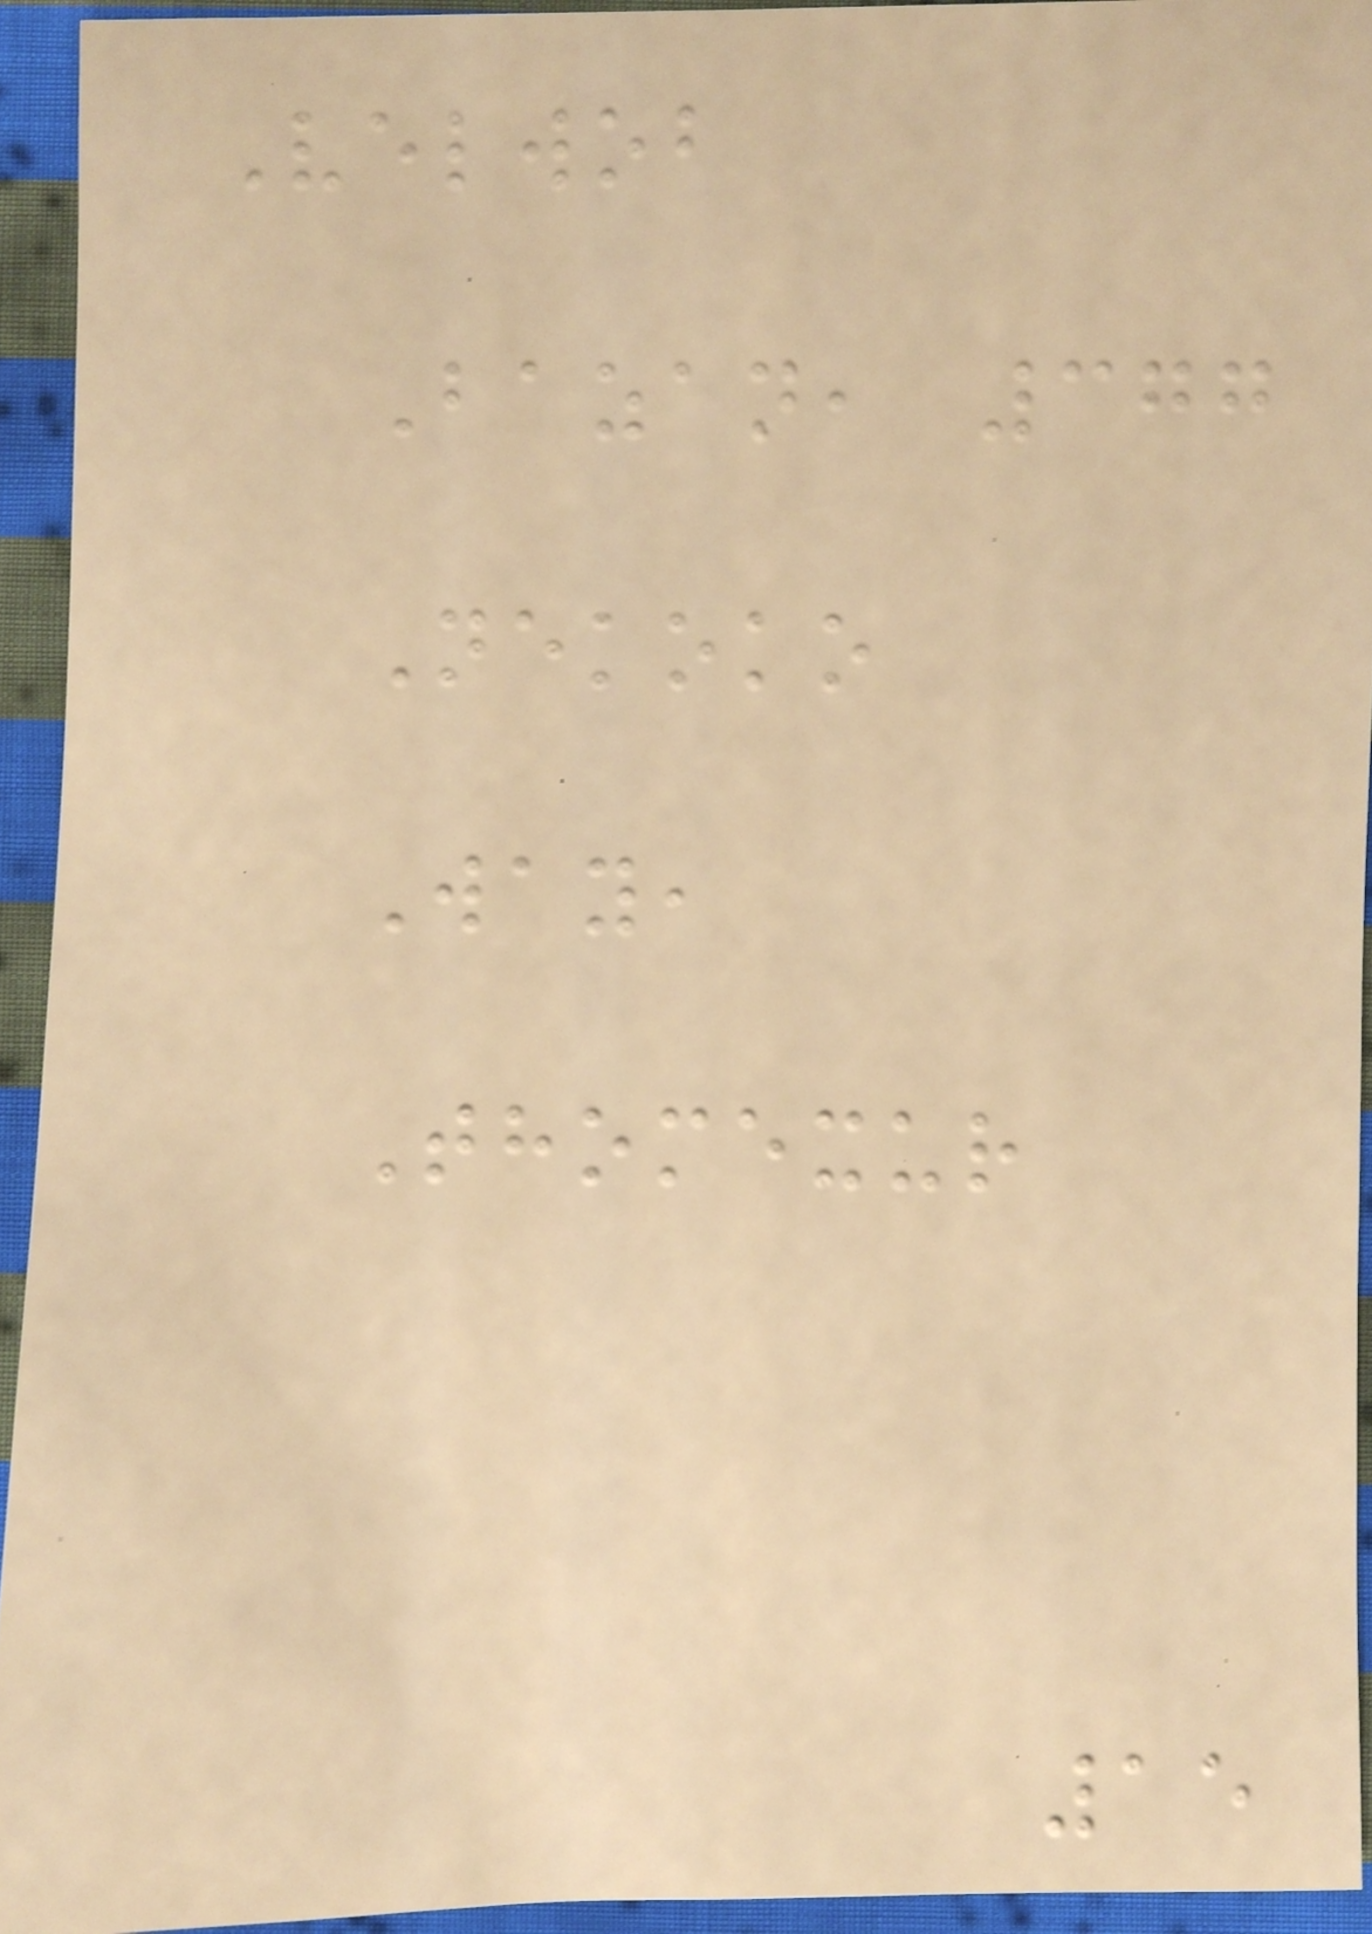Velwob
Bazan, 377
Nekoko
Way,
Thomexur
15
